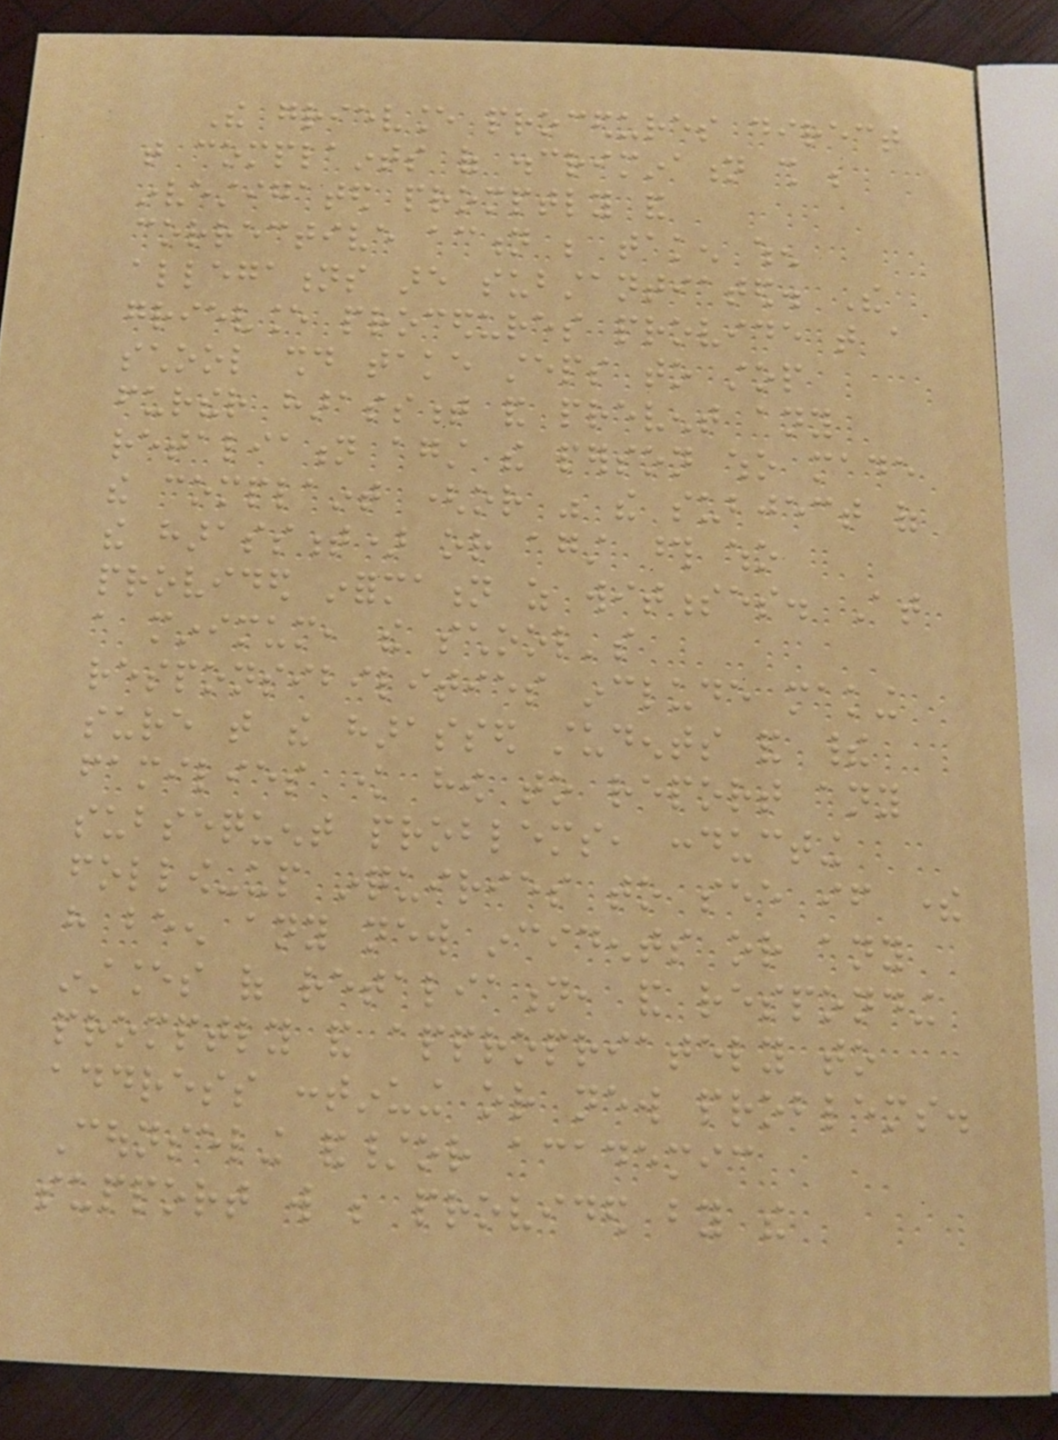The grievance procedures direct
that complaints of discrimination shall be
investigated promptly and
corrective action be taken when
allegations are substantiated. The
grievance procedures provide that a
school should take steps to stop
further harassment and prevent any
retaliation against the person who made
the complaint (or was the subject of
the harassment) or against those who
provided information as witnesses. At
a minimum, the school's
responsibilities include making
sure that the harassed students and their
families know how to report any
subsequent problems, conducting
follow-up inquiries to see if there
have been any new incidents or any
instances of retaliation, and responding
promptly and appropriately to
address continuing or new problems.
Counseling and/or academic
support will be provided by the
